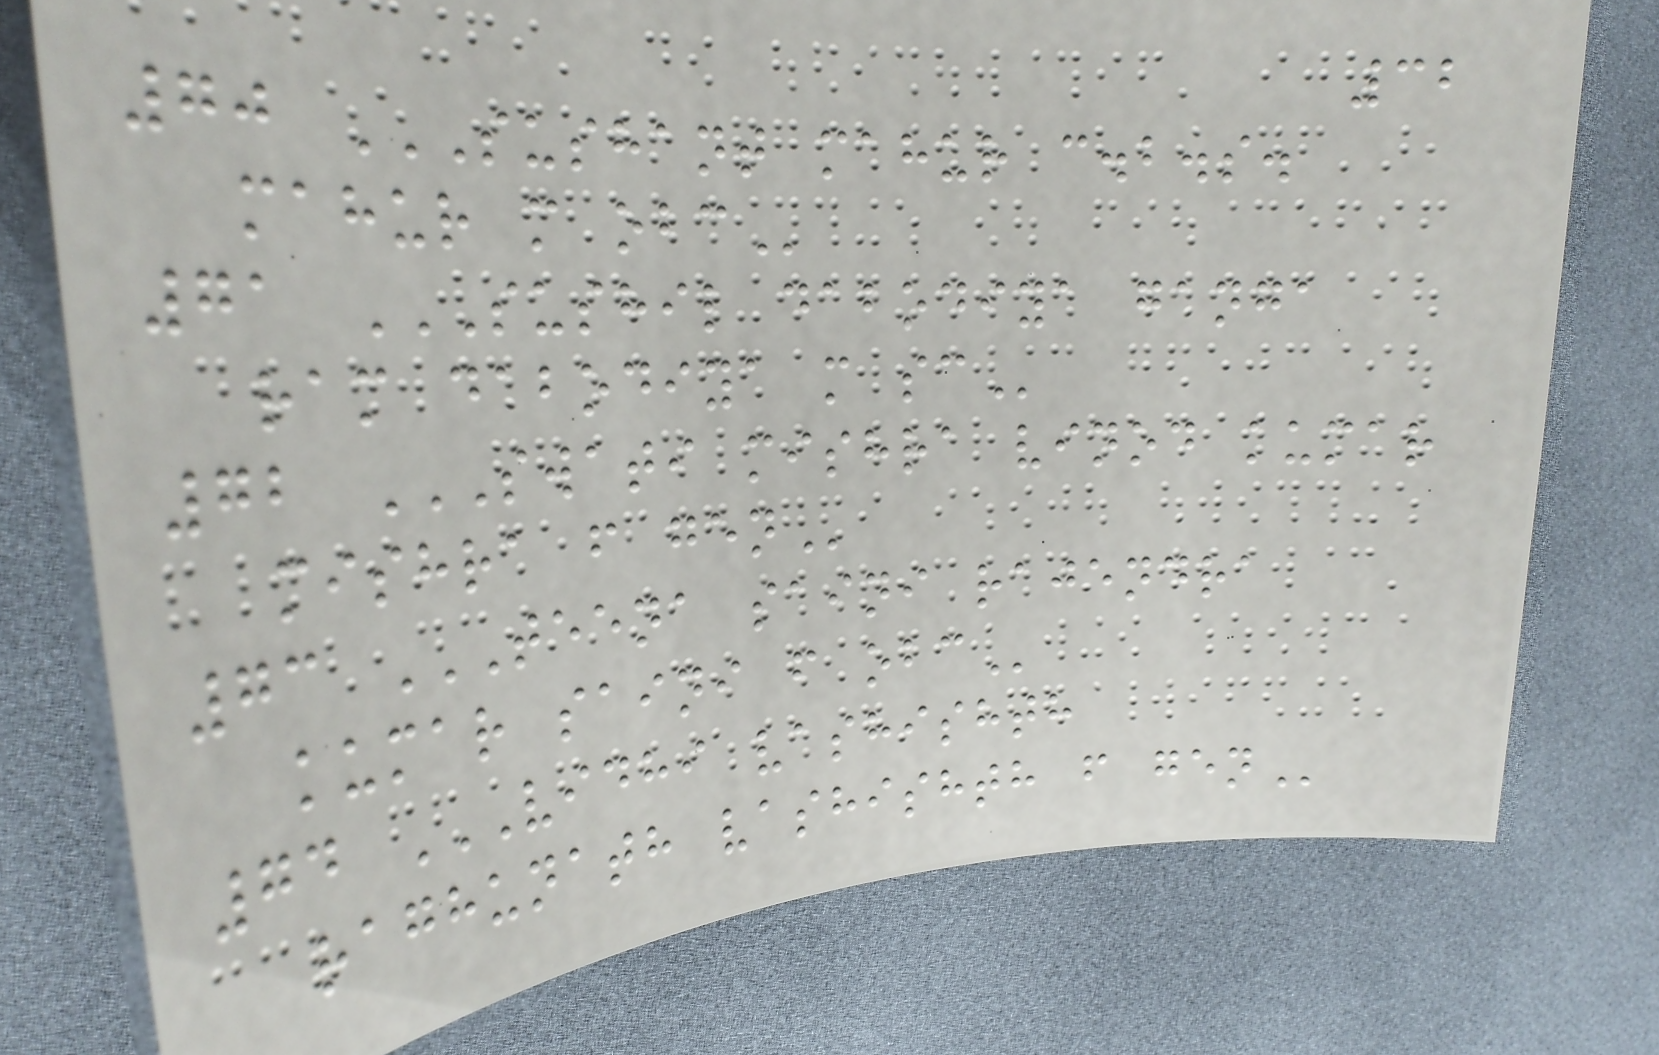32
70 SUSHANT MAHUR C.B.S.
MAHUR M OBC
71 SUSHIL DABODIYA GANGA
RAM DABODIYA M SC
72 SWATI MISHRA VINOD KUMAR
MISHRA F GEN
73 TEENA SAINI RAJENDRA
KUMAR SAINI F OBC
74 VIDHI VASHISHTH
RAGHUNATH VASHISHTH F GEN
